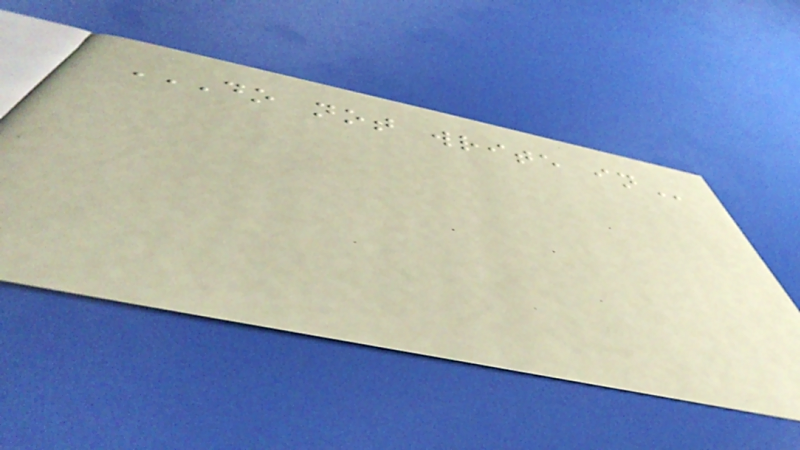DO NOT WRITE IN
